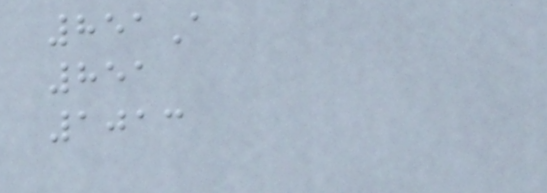851A
851
1013
